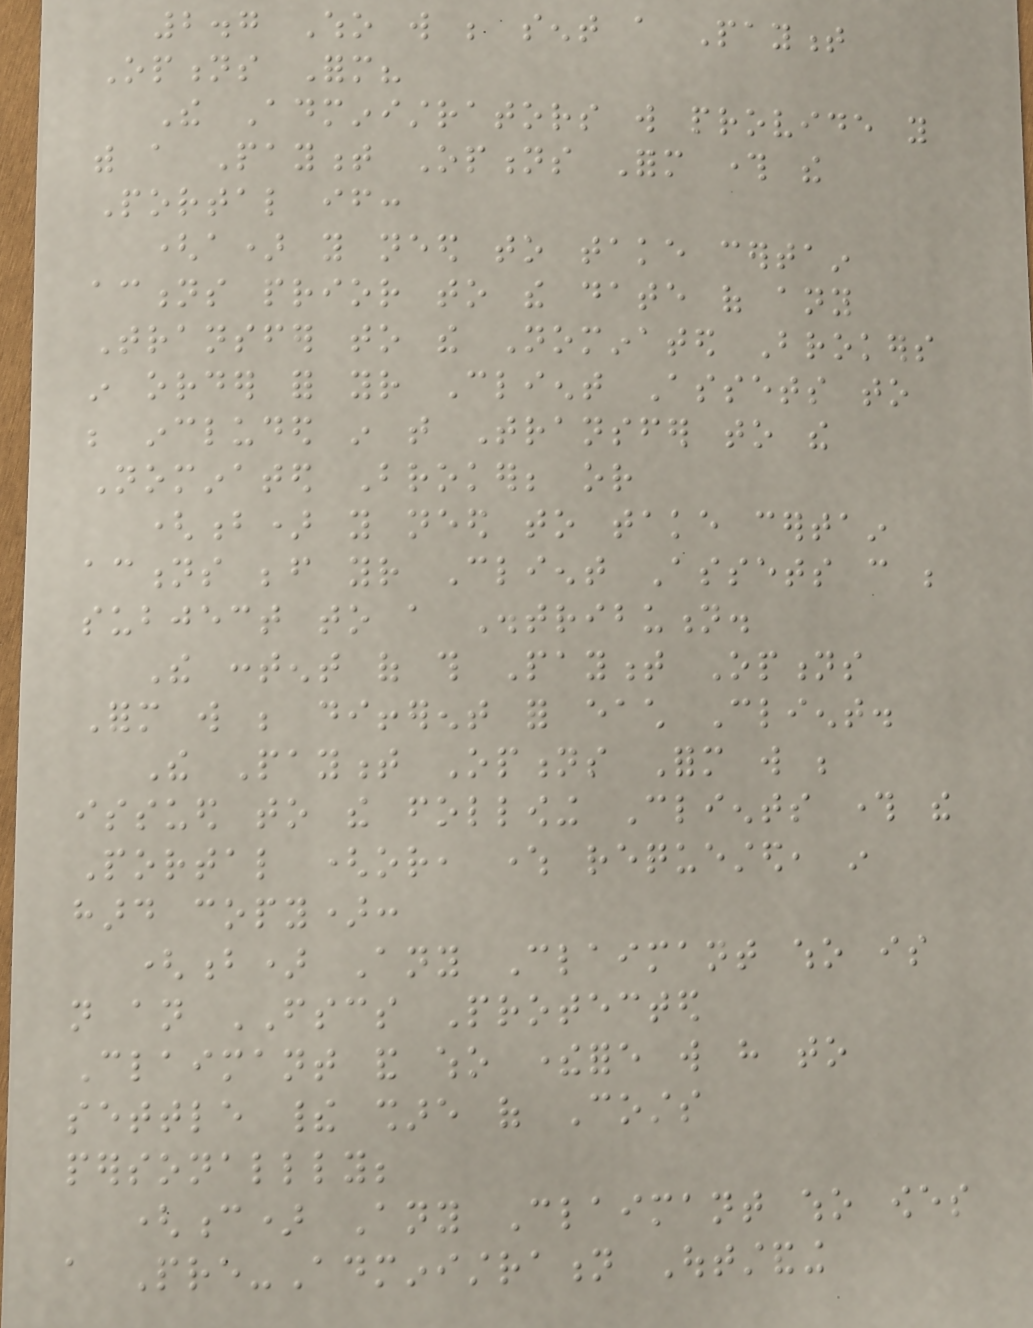2.7 Who will be sent a Payment
Options Form?
The Administrators will provide you
with a Payment Options Form through the
Portal if:
(a) you need to take certain
actions prior to the date of any
Transfer to the Nominated Brokers
in order for your Client Assets to
be included in that Transfer to the
Nominated Broker; or
(b) you need to take certain
actions before your Client Assets can be
subject to a Distribution.
The content of this Payment Options
Form will be different for each Client.
The Payment Options Form will be
issued to the following Clients through the
Portal (or, where requested, in
hard copy):
(b) Any Claimant who is
not an FSCS Protected
Claimant and who therefore will have to
settle their share of Costs
personallly;
(c) Any Claimant who owes
a Pre-Administration Outstanding
